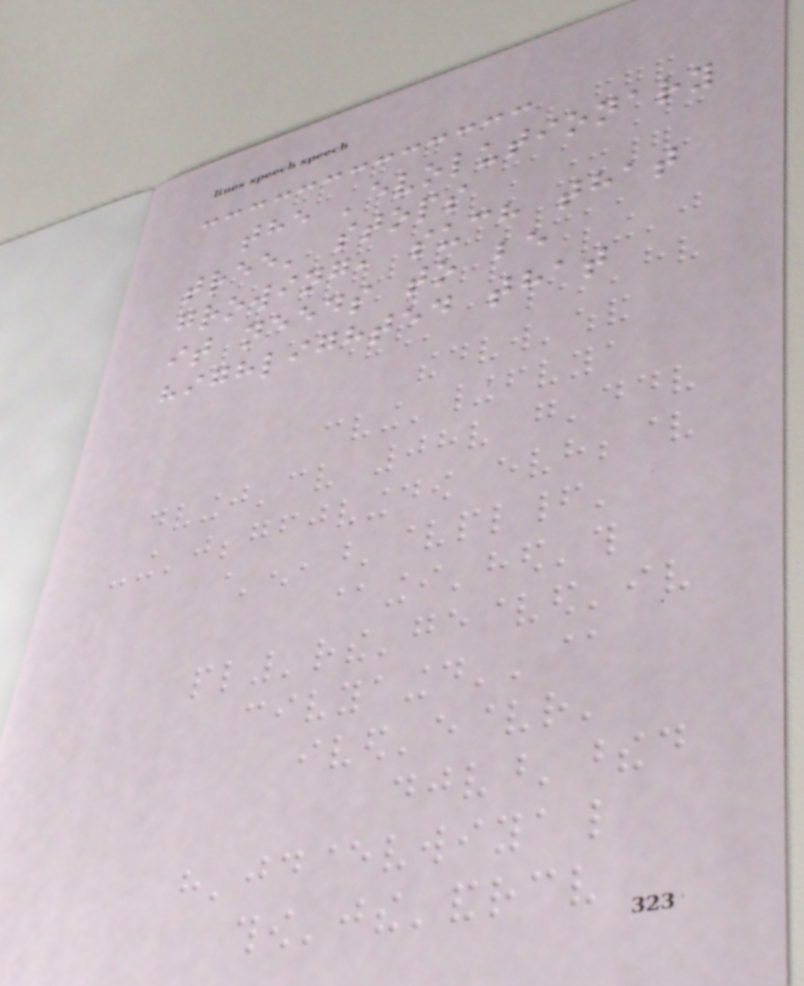the 'evolutionary
tree' stops
growing, such that
it needs to be
highlighted that
